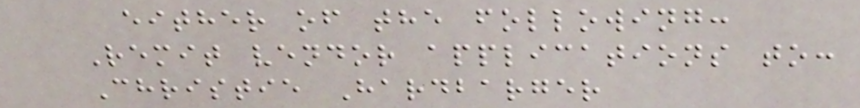either of the following:
Remit vendor applications to:
Christie Hardbarger
